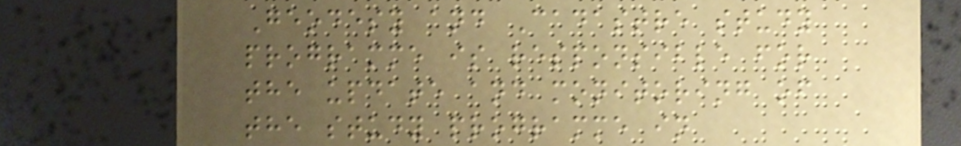Geodesy and Cadastre study
programme is responsible for
the update and monitoring of
the study programme in
